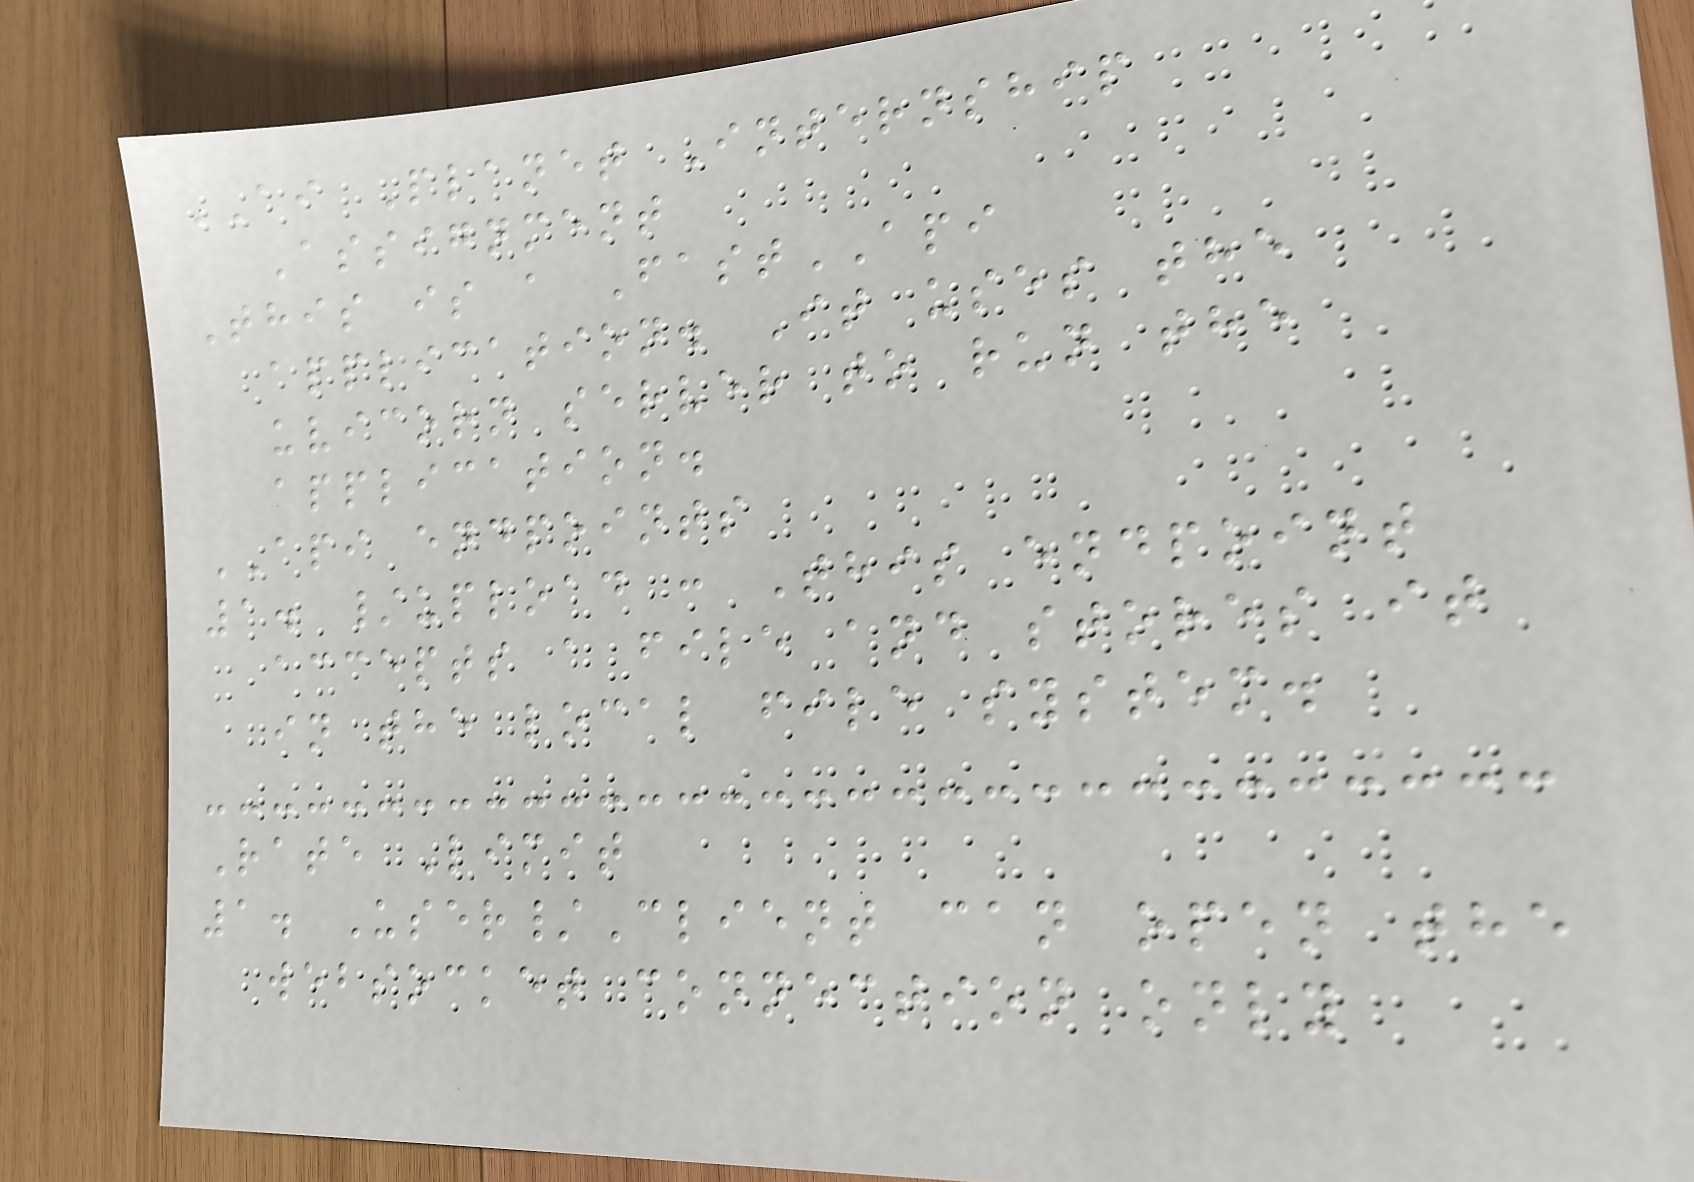AI Planet Internship
Assignment
This is a FastAPI
application. It uses the
uvicorn server to run the
application.
API endpoints
1. /upload : This endpoint
accepts a file and stores it
in the local file system.
Rate Limit
1. User/Client can open the
websocket connection only
